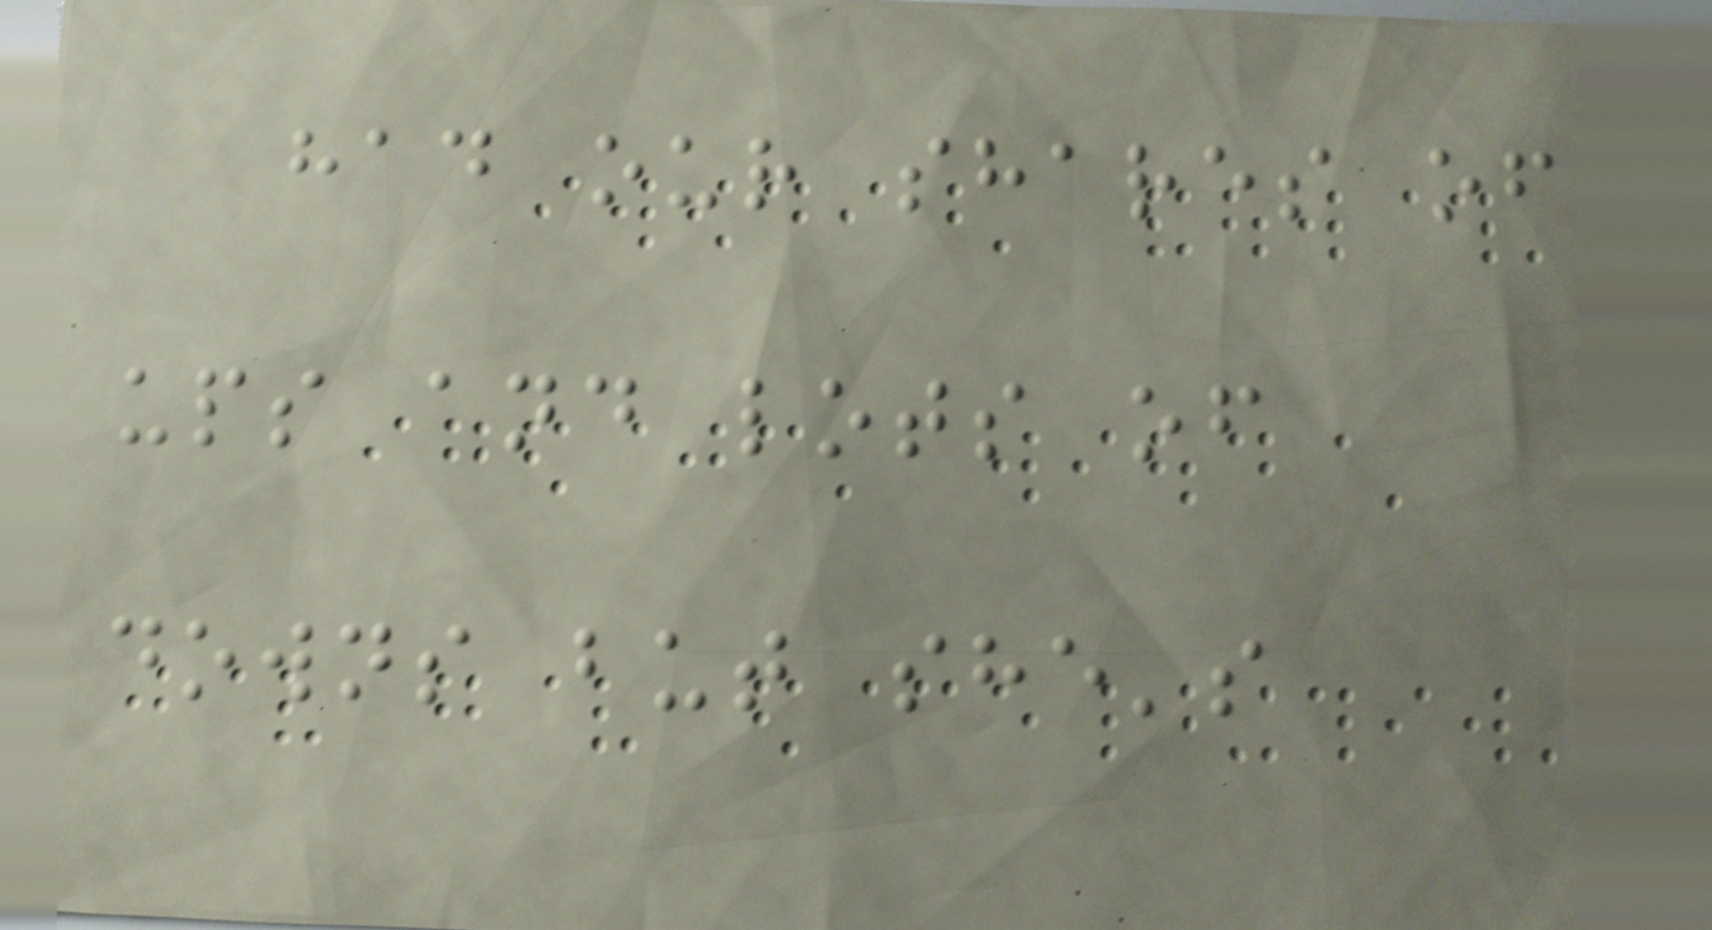had our shares of
ups and lots of
downs but she's
